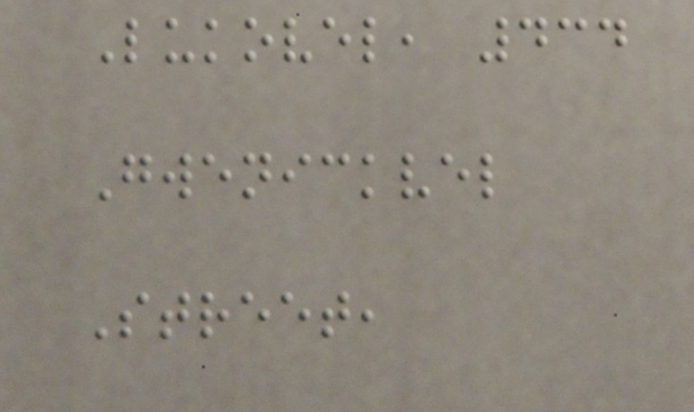Lukovel, 434
Gwenickvel
Street,
